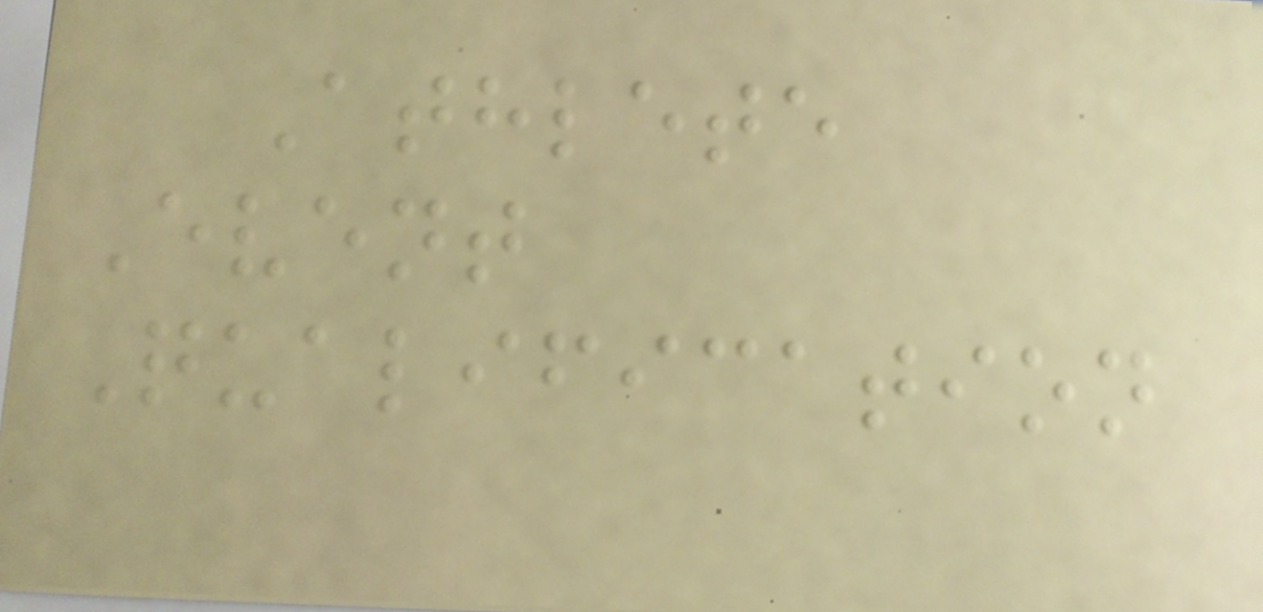Athlete
Event
Qualification
